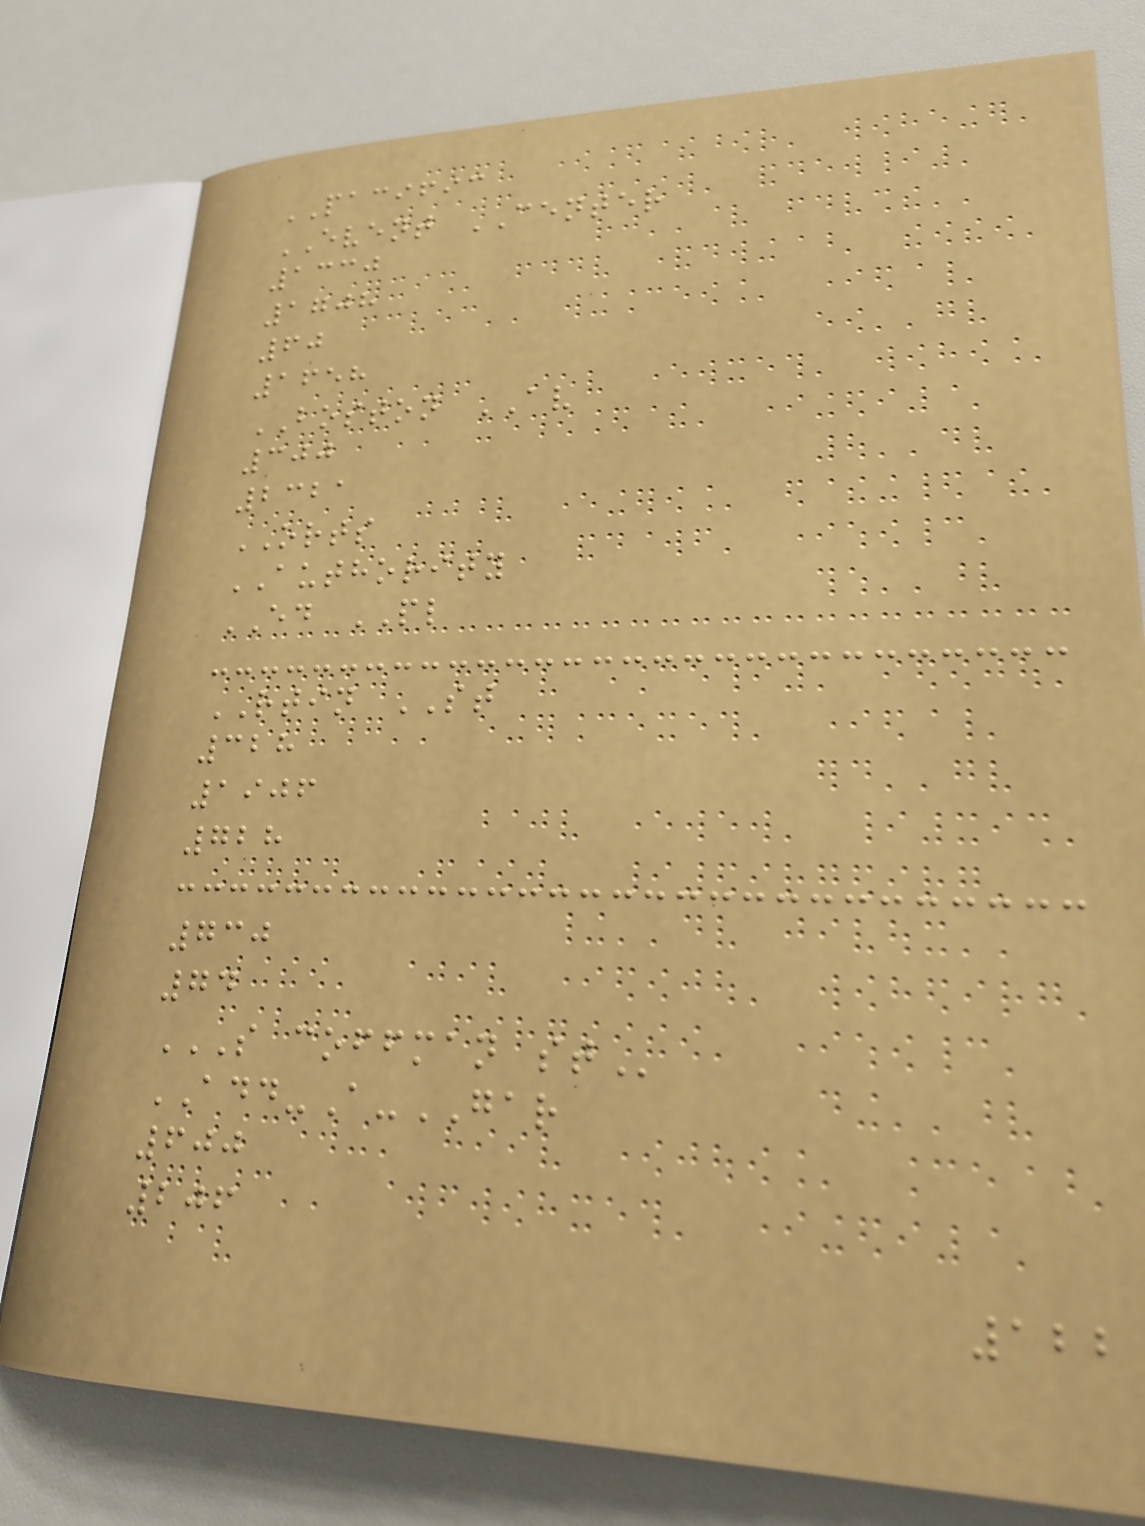PACIFIC
EVENT CENTER
1330
1708
60
1658
BOSTON AV
300
2321
ORTS
AUTHORITY
ED PL
RTIN ST
328
1906
728
730
74
S COFFMAN ST
ADD-A-GAR
600
206
122
